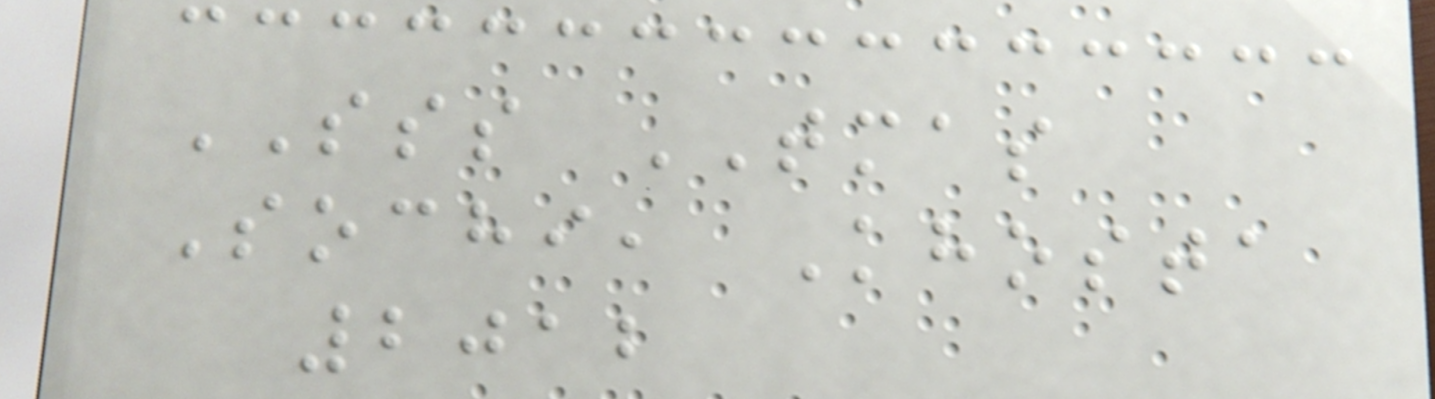SSS TMAS
Sochi, Khosta
2012
